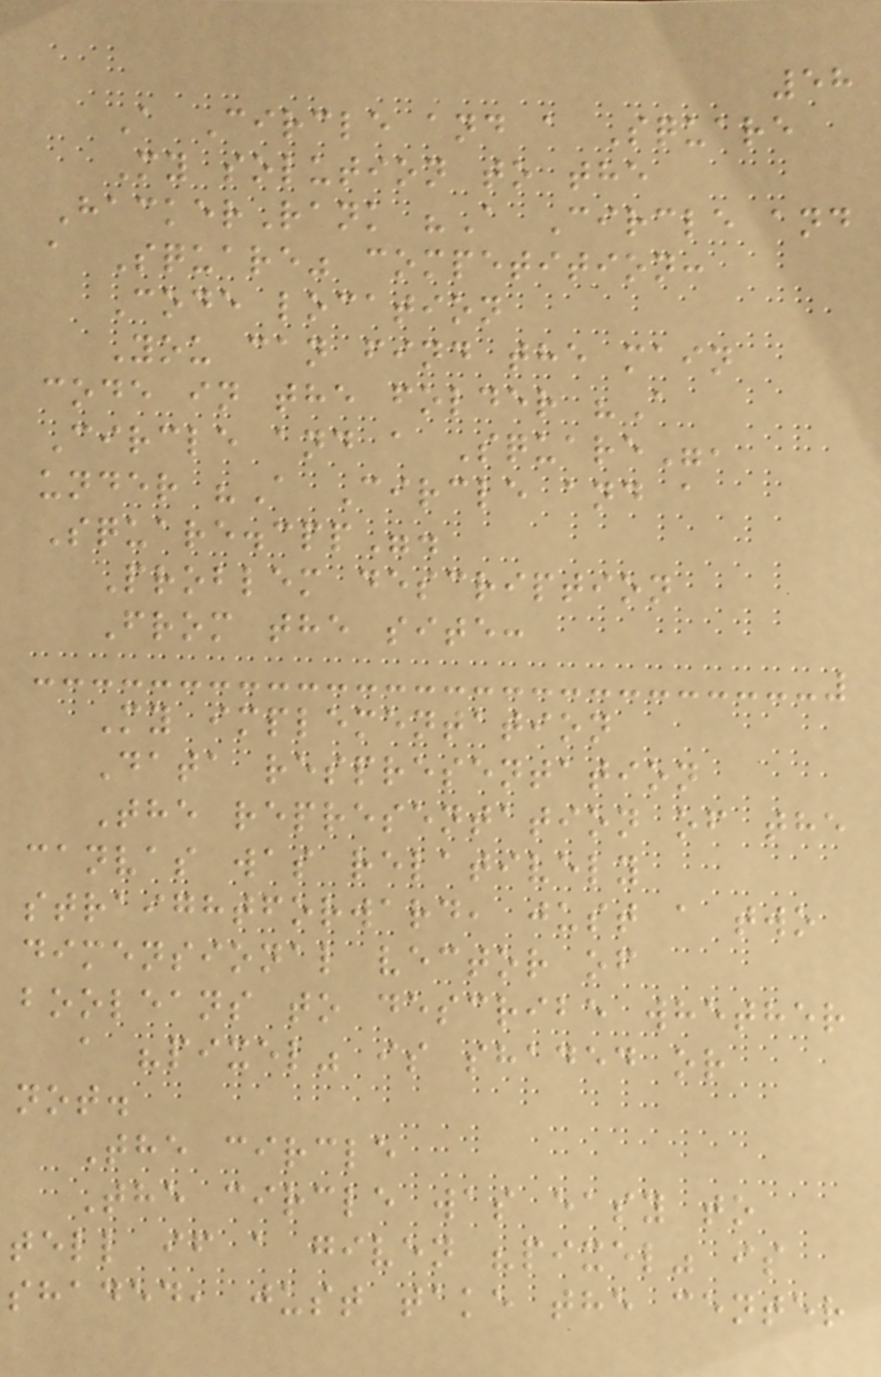58
A Circle and a Square
My solution to the
HackerRank "A Circle and
a Square" competition:
Code location
You can find the main
code in the folder "A
Circle and a Square",
under "A Circle and a
Square.cpp".
Problem description
From the site:
My implementation
Data respresentation
The representation of the
canvas was relatively
straightforward, just a two
dimensional vector of
booleans to describe whether
a "pixel" is shaded or
not.
The circle
The circle was easy to
tell if a given "pixel" is
shaded, just take the center
